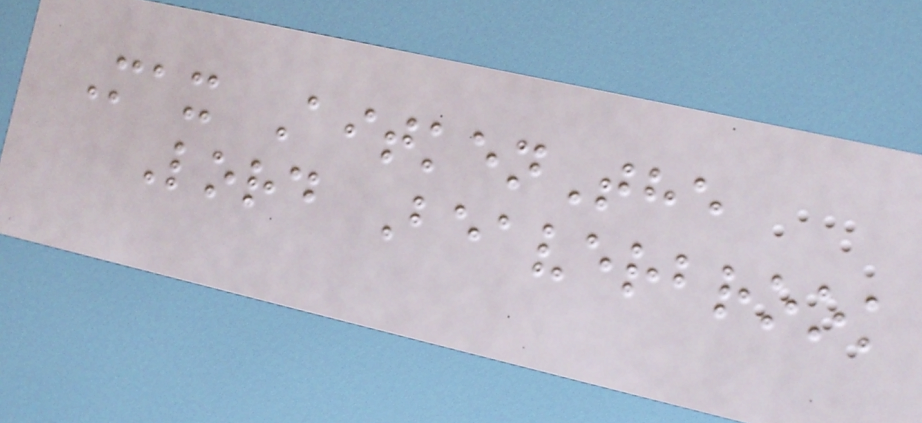Max AitkenThe
Lord Beaverbrook
